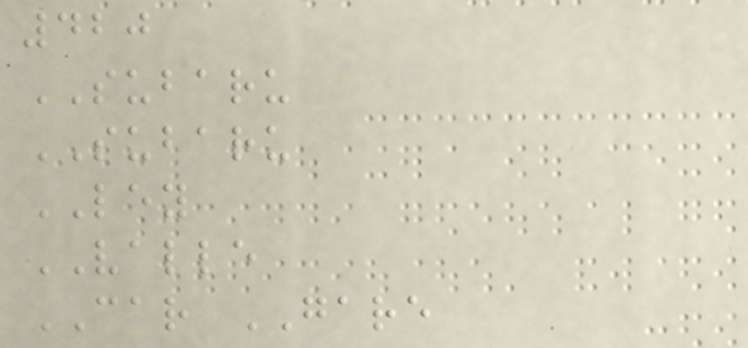420
SUBARU
SUBARU
LEY
VALLE
CAR GARE
